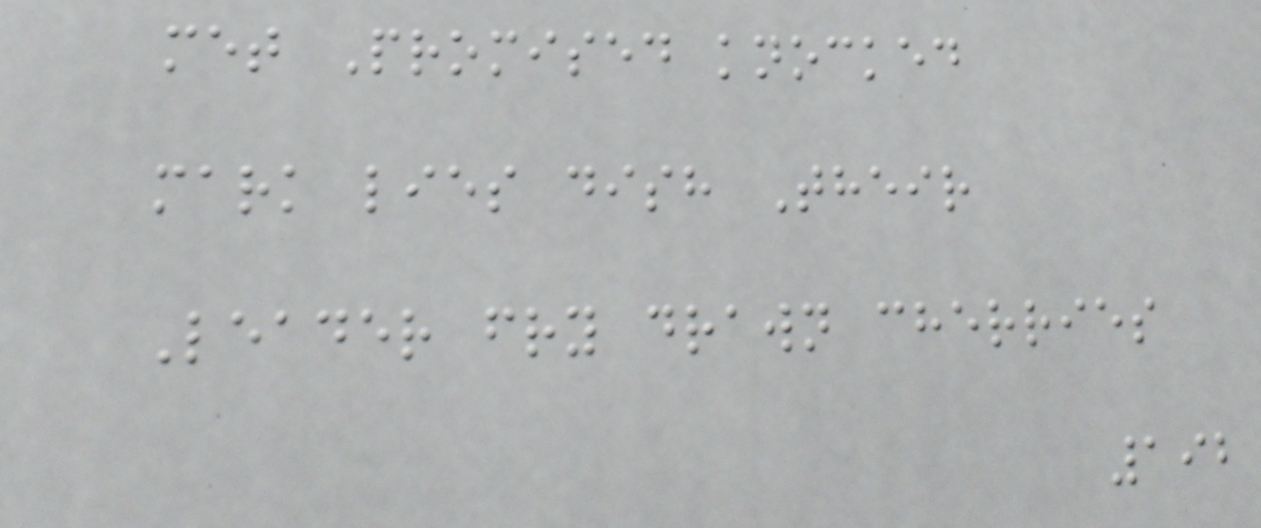met Promised knocked
mark lies dish Their
Leader fry drawn cherries
192
